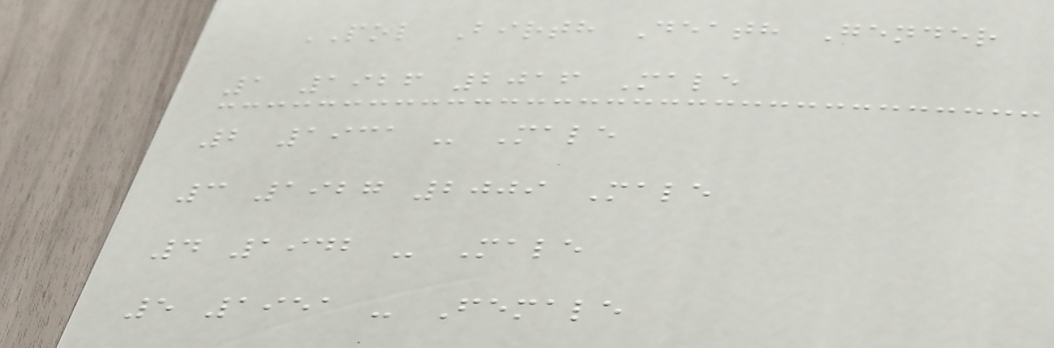POL Birth Death Gender
1 1926 2016 Male
2 1931 - Male
3 1927 2009 Male
4 1942 - Male
5 1951 - Female
